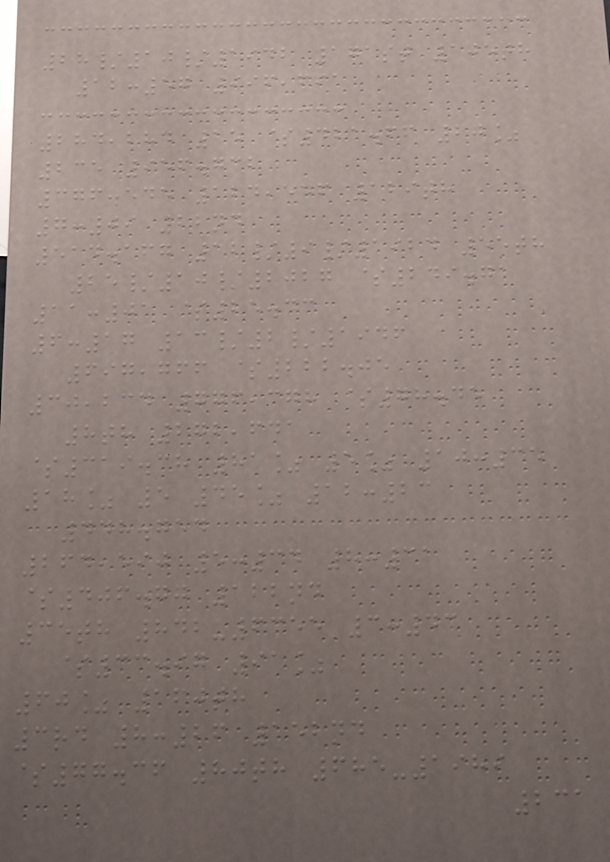28/10/1942 171st 105th
12:57 996,691
284,284 15 $421.66 20%
235 956.732
376.545 124,556 129th
7:09 22nd
514.167 12/9/1924 55th
25/10/2027 $249.71
11:01 $25.43
6:17 13/2/1946
697,766 $222.05
30,234 776,378 $78.45
8th 272,641
$319.38 81% 5% 10:35
18% 5 45% 12:23
448.754
264,590 5:34 8:31
$406.77 122nd
35th 842-6355 3:43
$33.97 91%
60% 160th
3rd 8:26 152nd
$77.36 80th 685-1989
231
